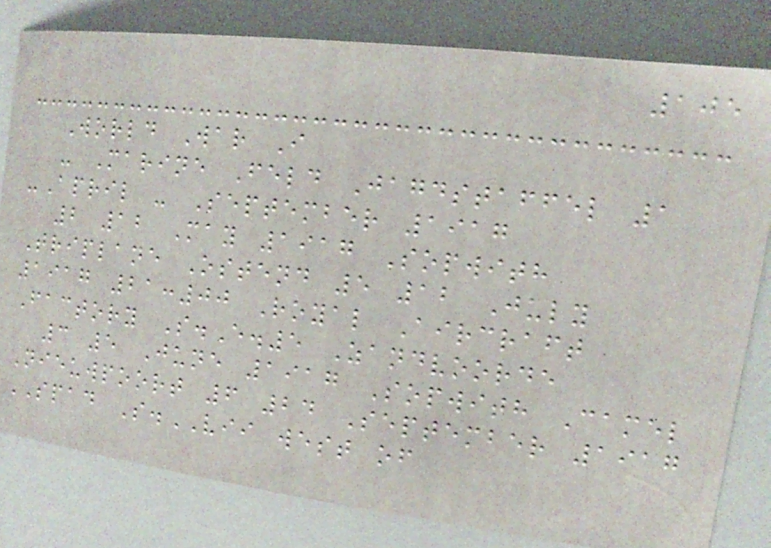105
World War I
- Marine Feld Jagdstaffel 1
-April - September 1917
2 12 May 1917 Sopwith
Triplane Ostend 5 12 July
1917 21:00 Royal Aircraft
Factory S.E.5 Zandvoorde
3 5 June 1917 Sopwith Camel
Nieuwpoort 6 24 September 1917
SPAD S.VII west of
